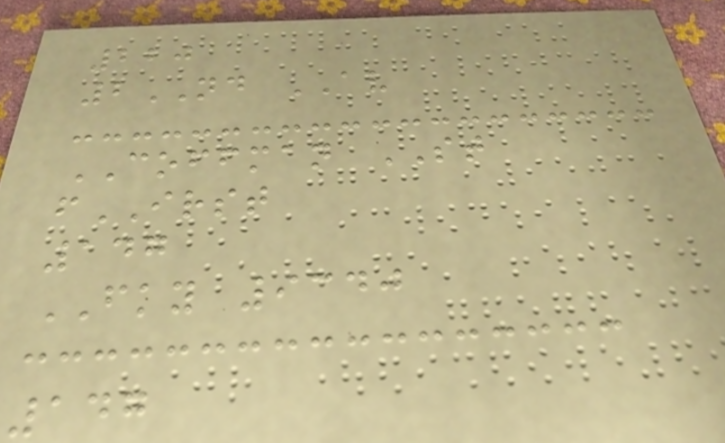220
2ND AV
COFFMAN ST
fIRST
147
FKY 9340
147
